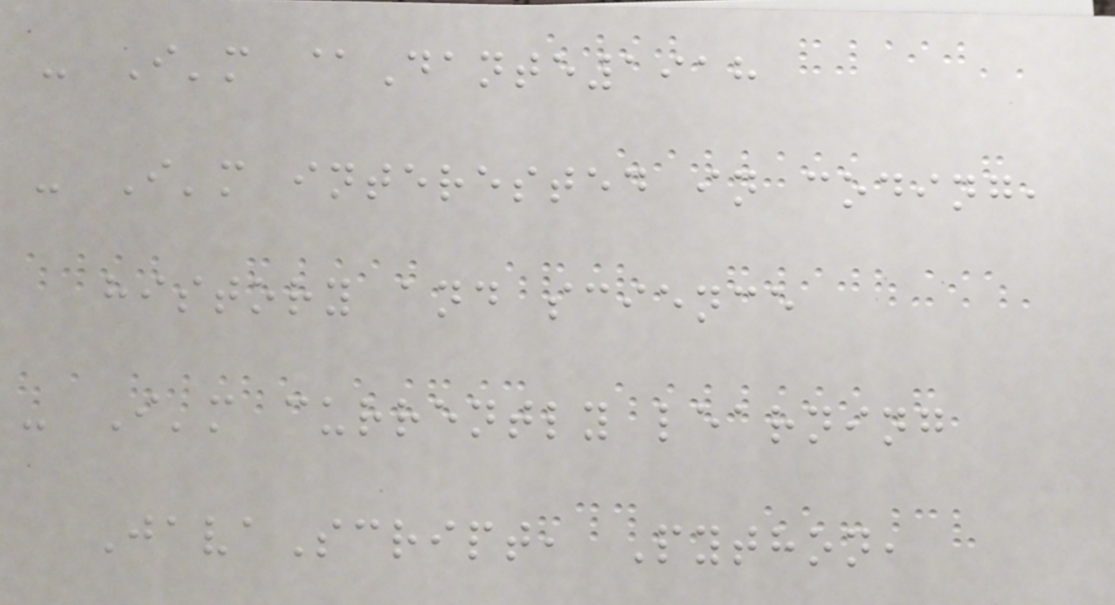- I'm @Dante1918
- I'm interested in coding,
history and science
- I'm currently learning
JavaScript, Python,
